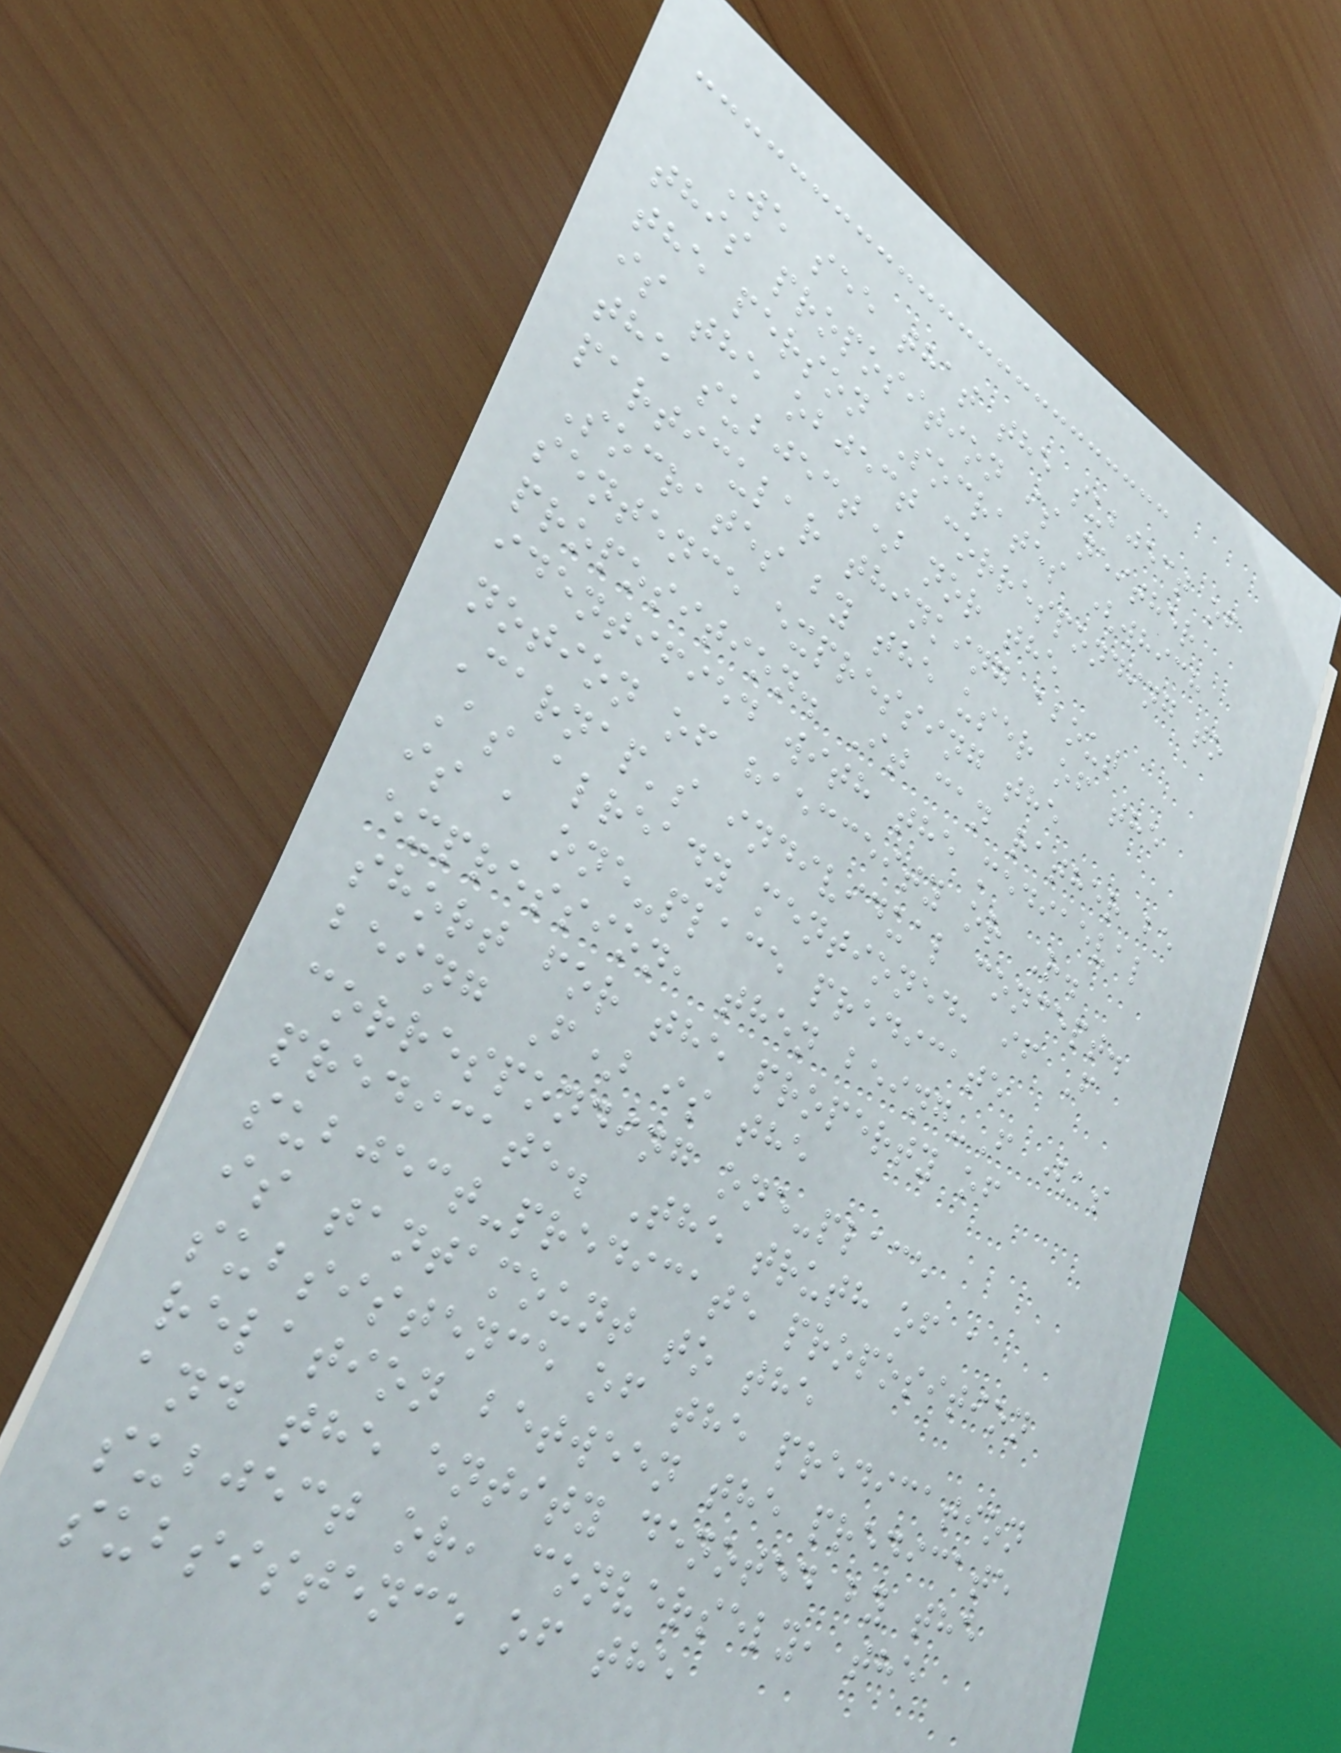We see that the subject of
this proposition is neither
the person Socrates (which
is the object corresponding to
the subject) nor the
particular thinking about
Socrates by the user of the
sentence expressing the
proposition. It can rather be
identified with the mediaeval
notion of haecceity or R.
Carnap's individual concept.
As already mentioned, if F
is a one-place predicate
expression, then being-F (as
short for the property of
being F) is the
corresponding one-place
predicate. The truth of a
subject-predicate proposition
is tantamount to the
subsistence of the predication
relation between the predicate
and the entity denoted by the
subject or, conversely, the
subsistence of the
